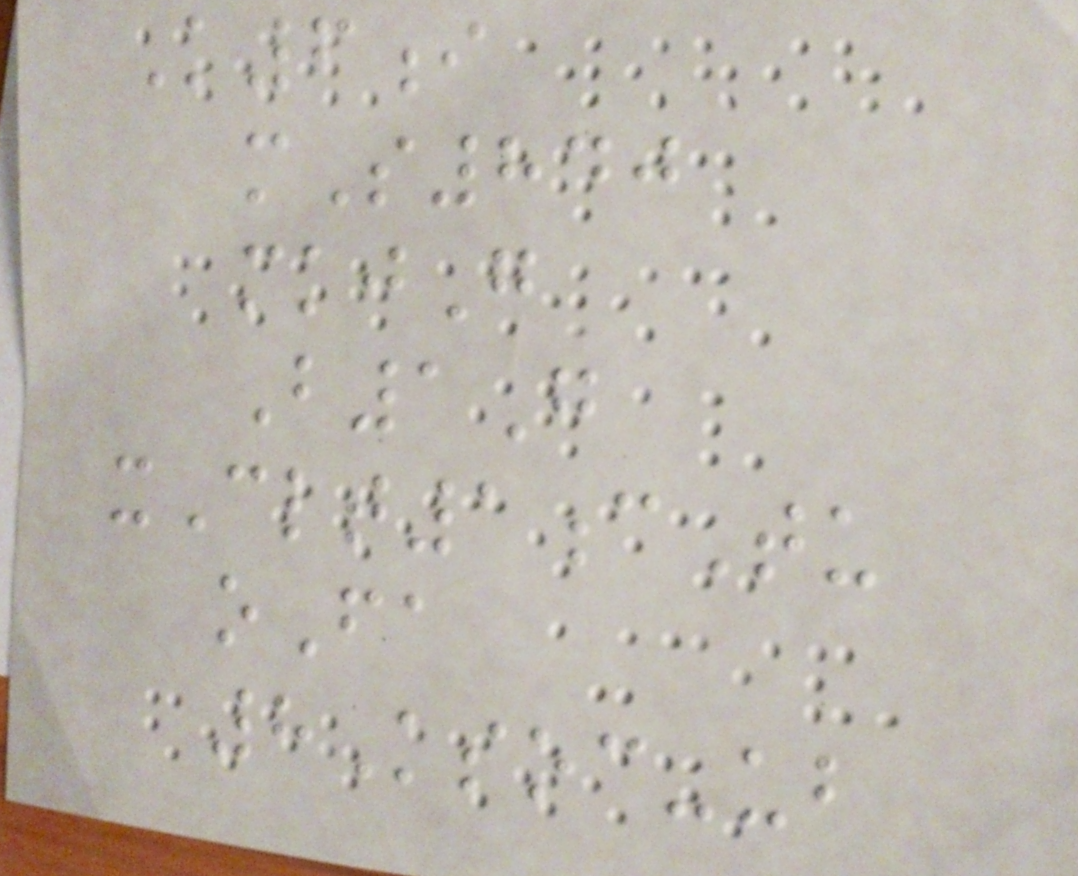K6i
mS840
mkjG
B1G
xClt1cTu
oFa
8Ksoc-ub
